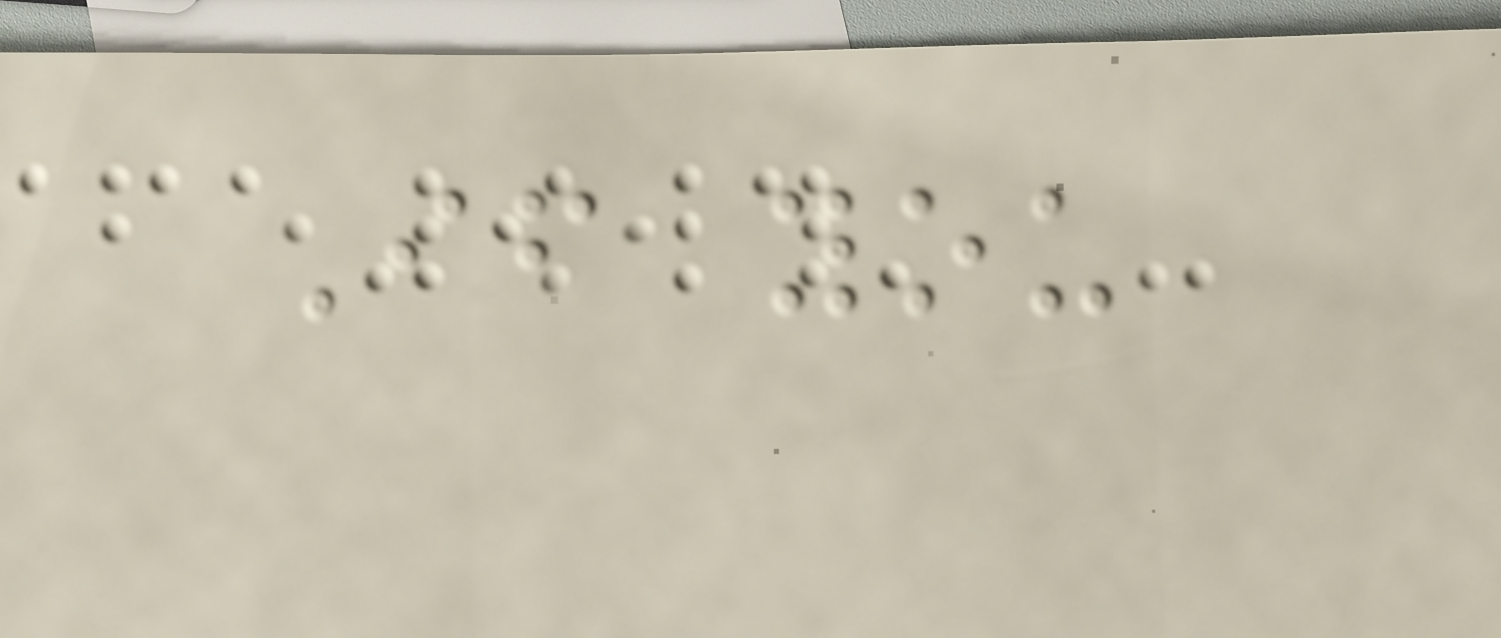If you
